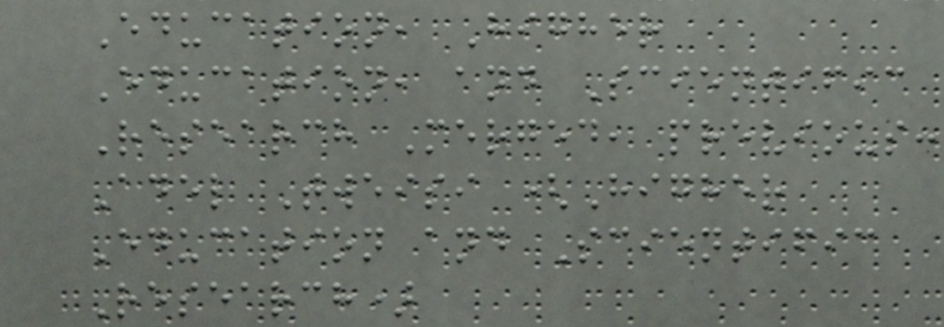Education, Higher
Education, and Scientific
Research Merged, previous:
Adel Tweisi (Higher
Education and Scientific
Research)
